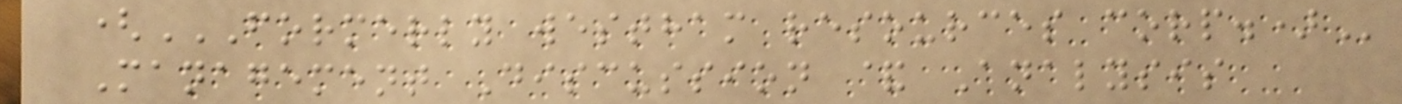(FORMERLY WESTHAM RESOURCES CORP.)
Management Discussion & Analysis
